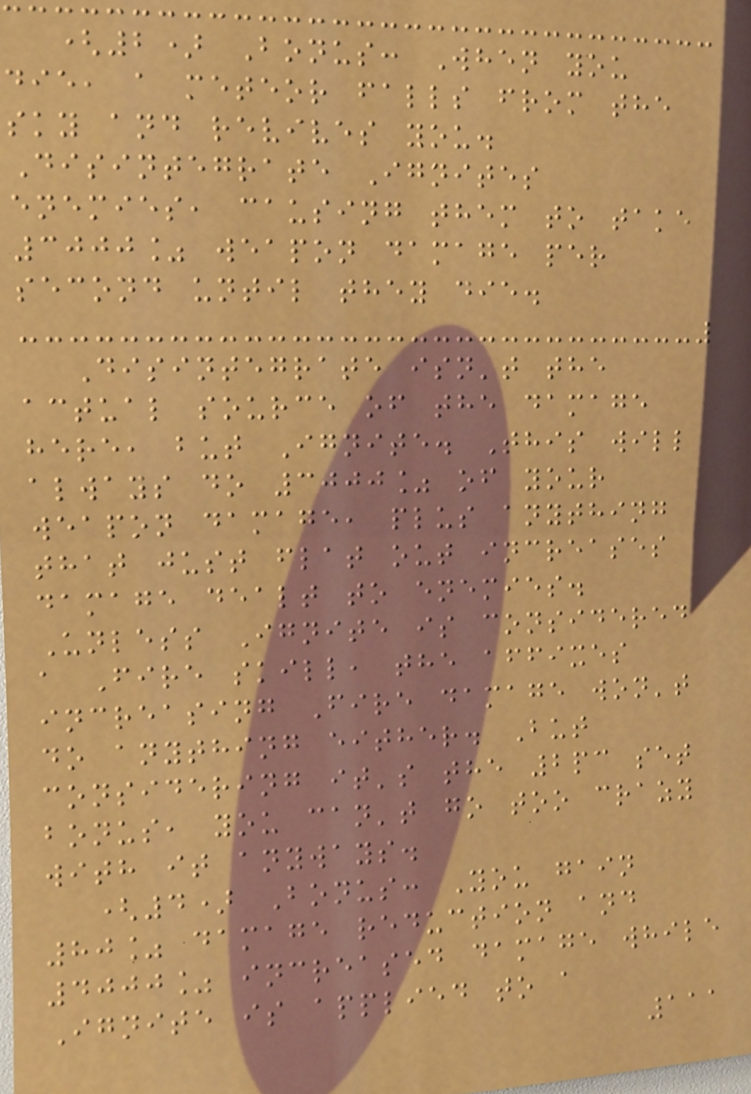(2) Bonus: When you
die, a meteor falls from the
sky and revives you.
Disintegrate Ignites
enemies, causing them to take
3000% weapon damage per
second until they die.
Disintegrate isn't the
actual source of the damage
here, but Ignite. This will
always do 3000% of your
weapon damage, plus anything
that just flat out increases
damage dealt to enemies.
Unless Ignite is considered
a Fire skill, the affixes
increasing Fire damage won't
do anything either. But
considering it's the 2pc set
bonus, you can't go too crazy
with it anyways.
(4) Bonus: You gain
80% damage reduction and
4000% increased damage while
Ignite is applied to a
111
